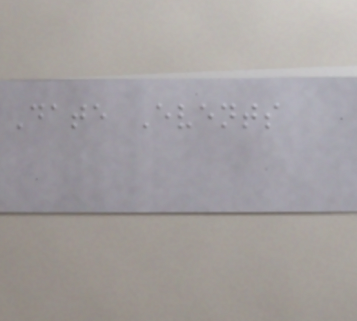Date Events
